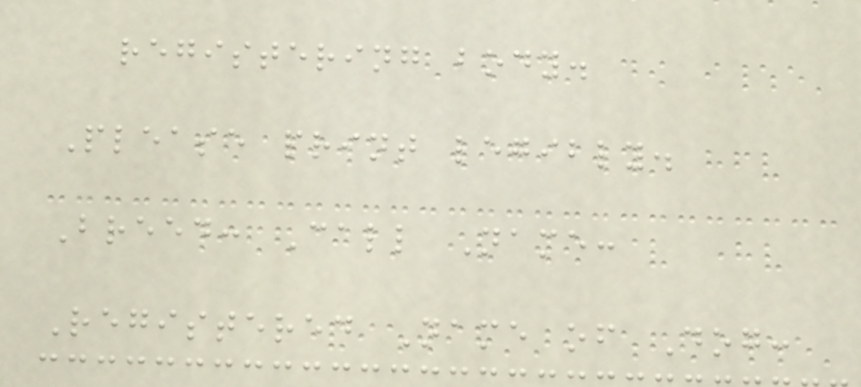registering body.
Please print legibly.
Breed: Call Name:
Registered Name of Dog:
